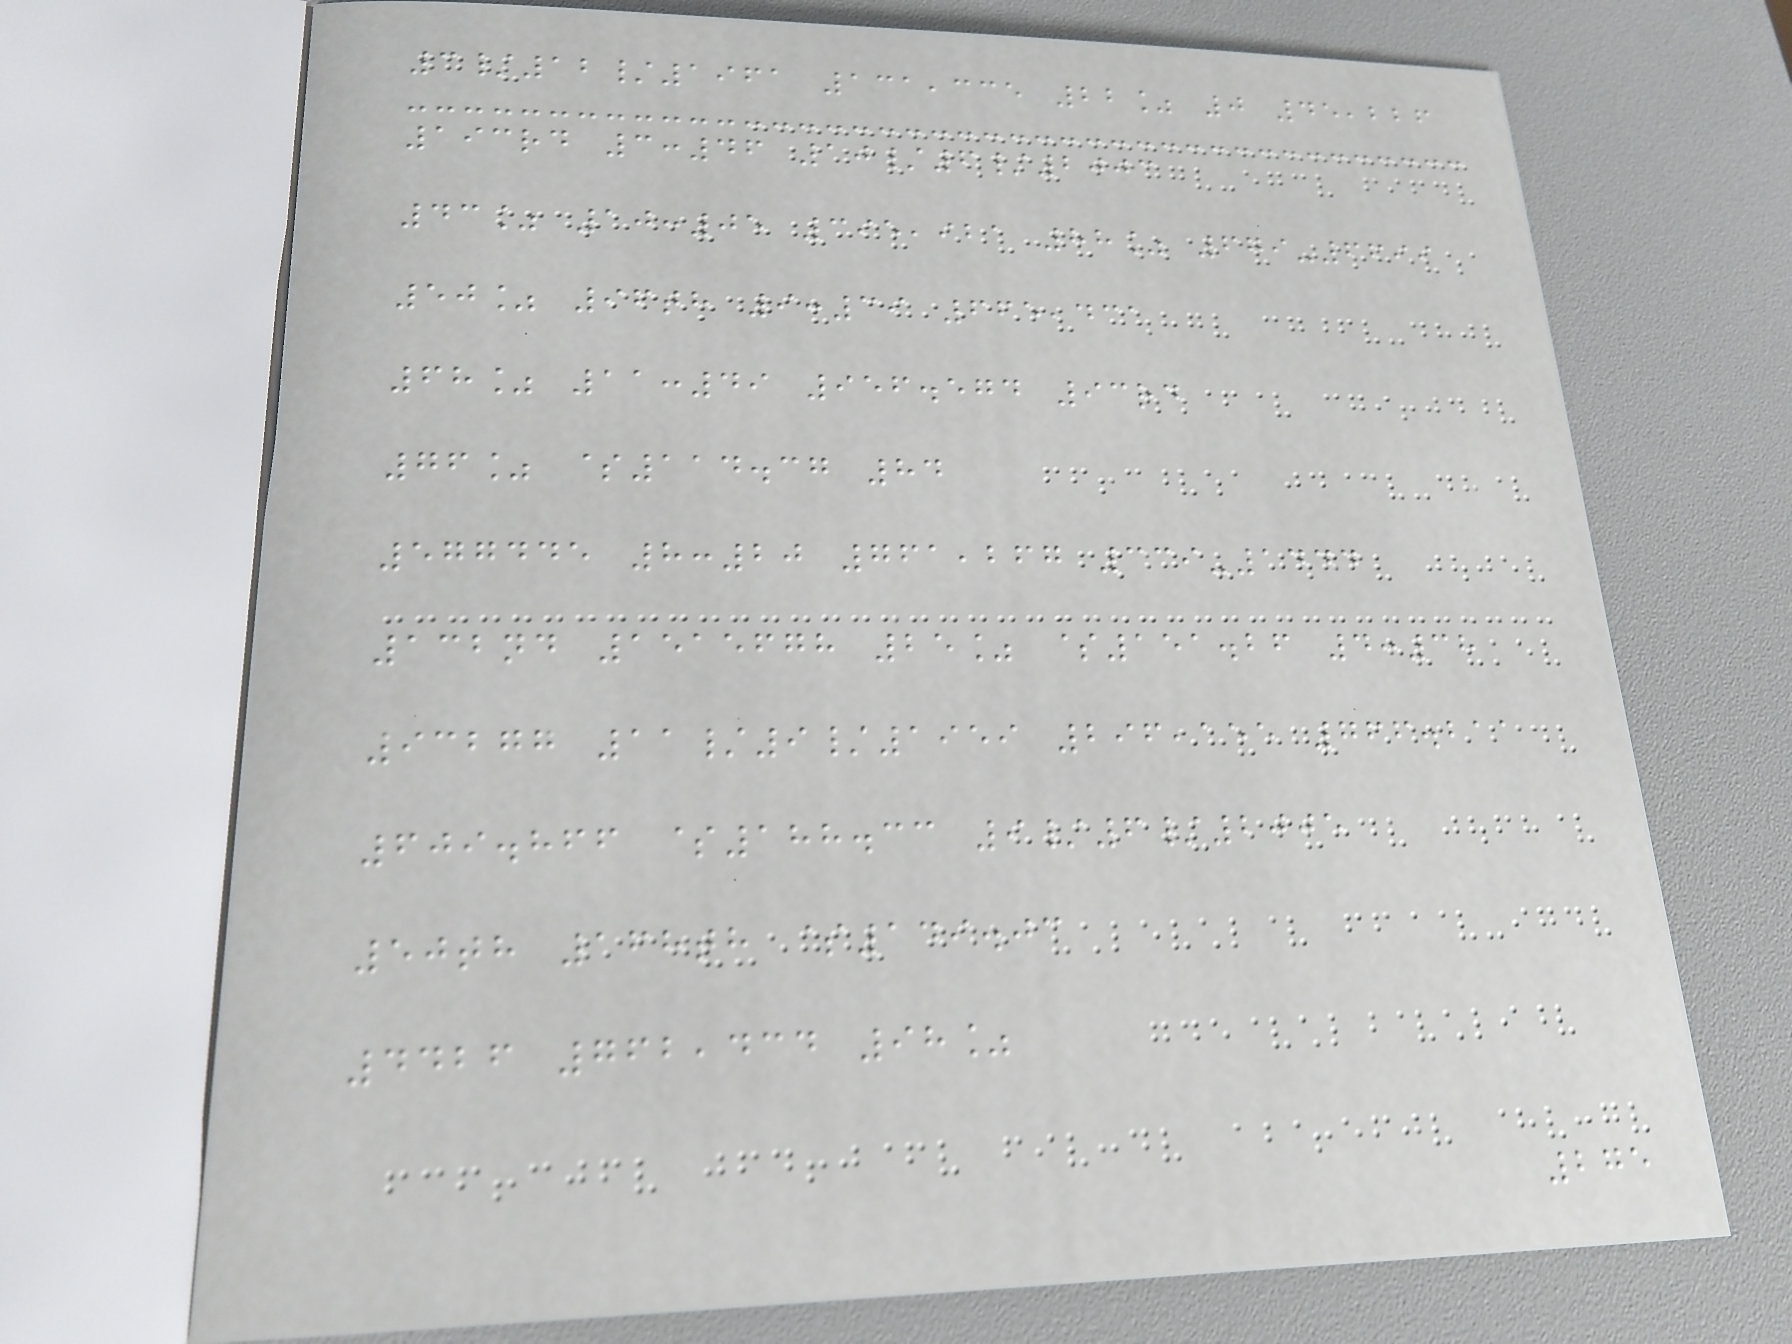3/12/1961 131,335 22% 0 45,226
193rd 3:46 10/6/2003
43% 10:05 395,921 88% 679-6699
50% 96th 9:39 665,431
68% 11:49 956.574 93rd
76% $114.37 84
577445 8:20 761,267 339-1444
132nd 1515678 25% $151.26 4:38
93277 11/9/1959 296,155 766.211
609.866 $188.33 9/6/2005
50th 168th $149.03
4426 762,434 98%
275
